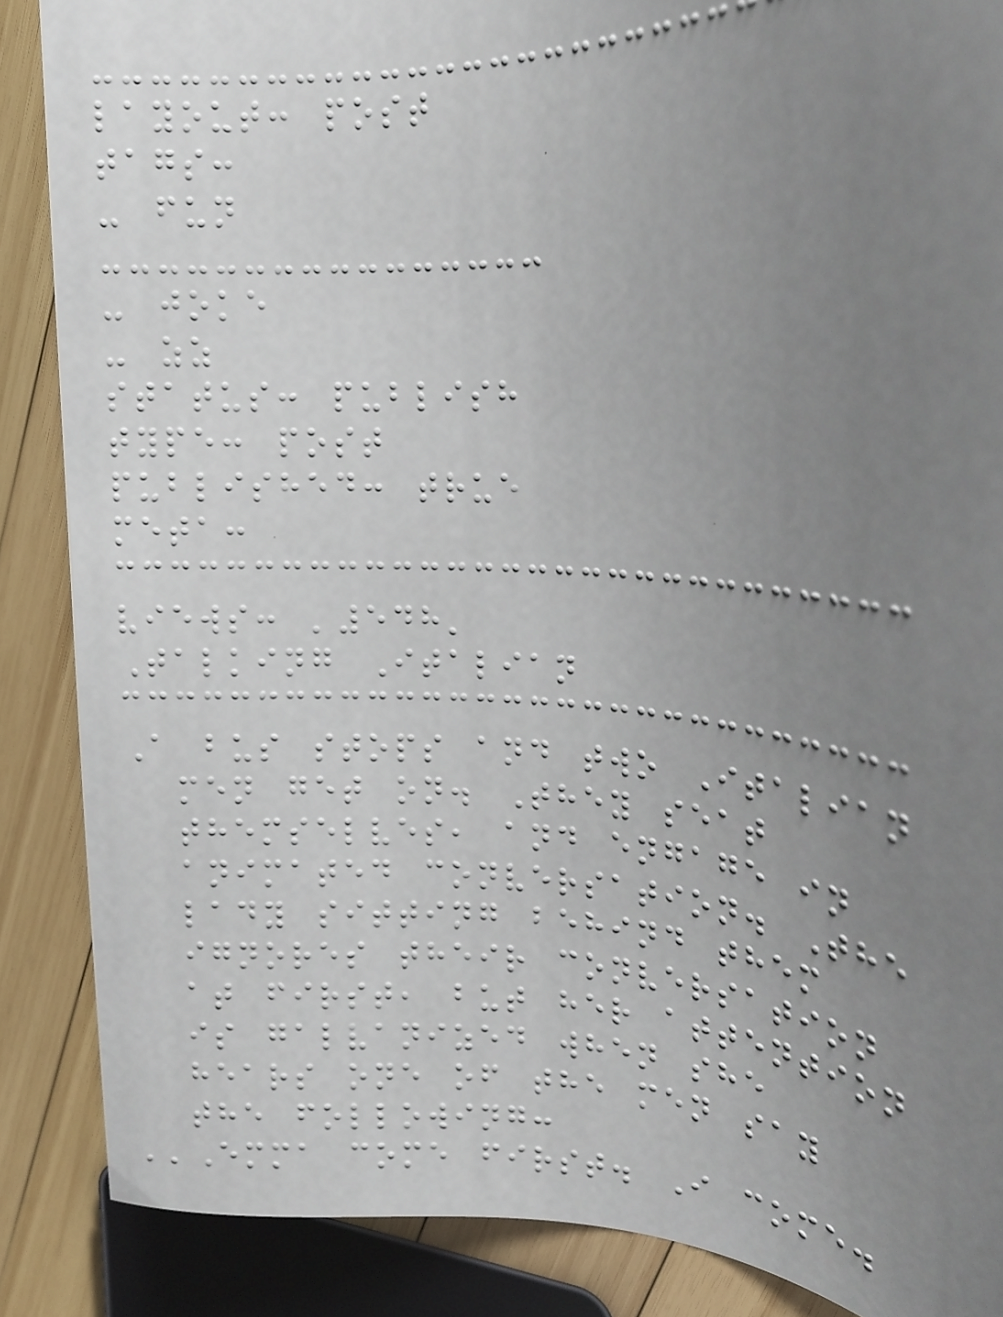layout: post
tags:
- fun
- joke
- zz
status: publish
type: post
published: true
meta:
views: '548'
Talking Italian
A bus stops and two Italian
men get on. They seat
themselves, and engage in
animated conversation. The
lady sitting behind them
ignores their conversation
at first, but her attention
is galvanized when she
hears one of the men say
the following:
''Emma come first. I come.
